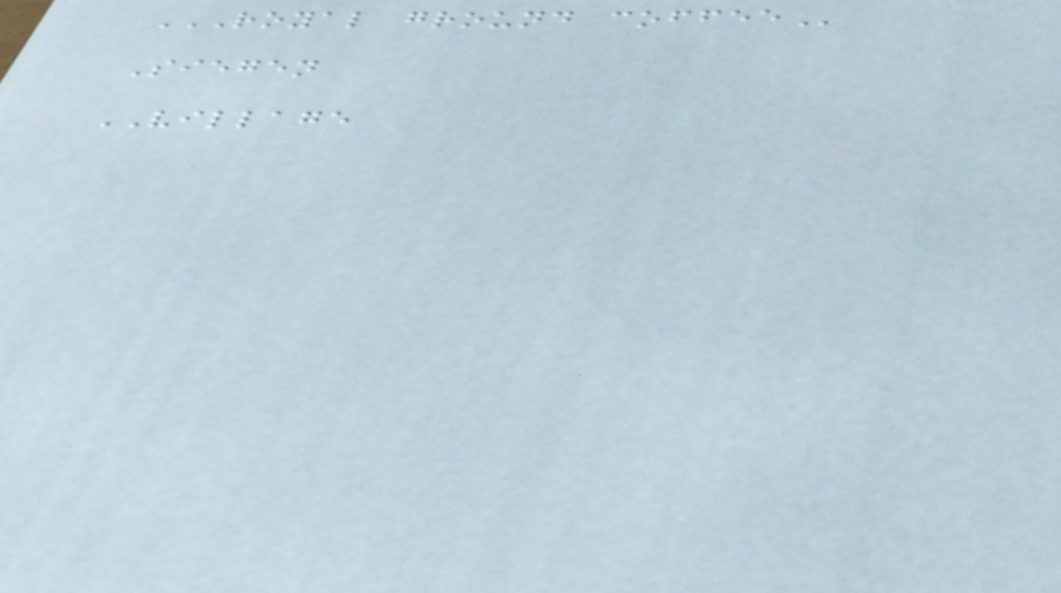ROYAL GROUND COFFEE
Siegen
VILLAGE
